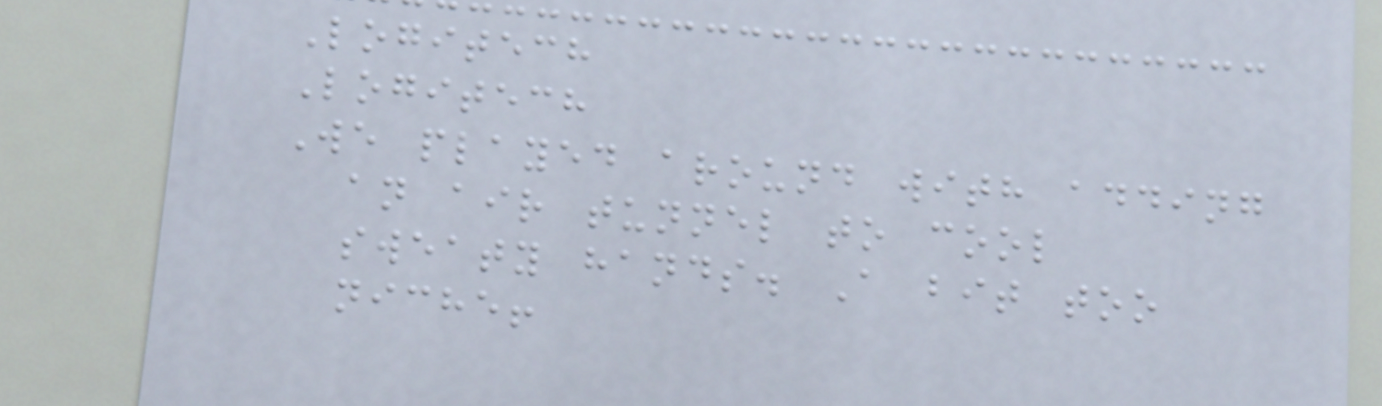Logitech
Logitech
We played around with adding
an air tunnel to cool
sweaty hands. A bit too
niche!
